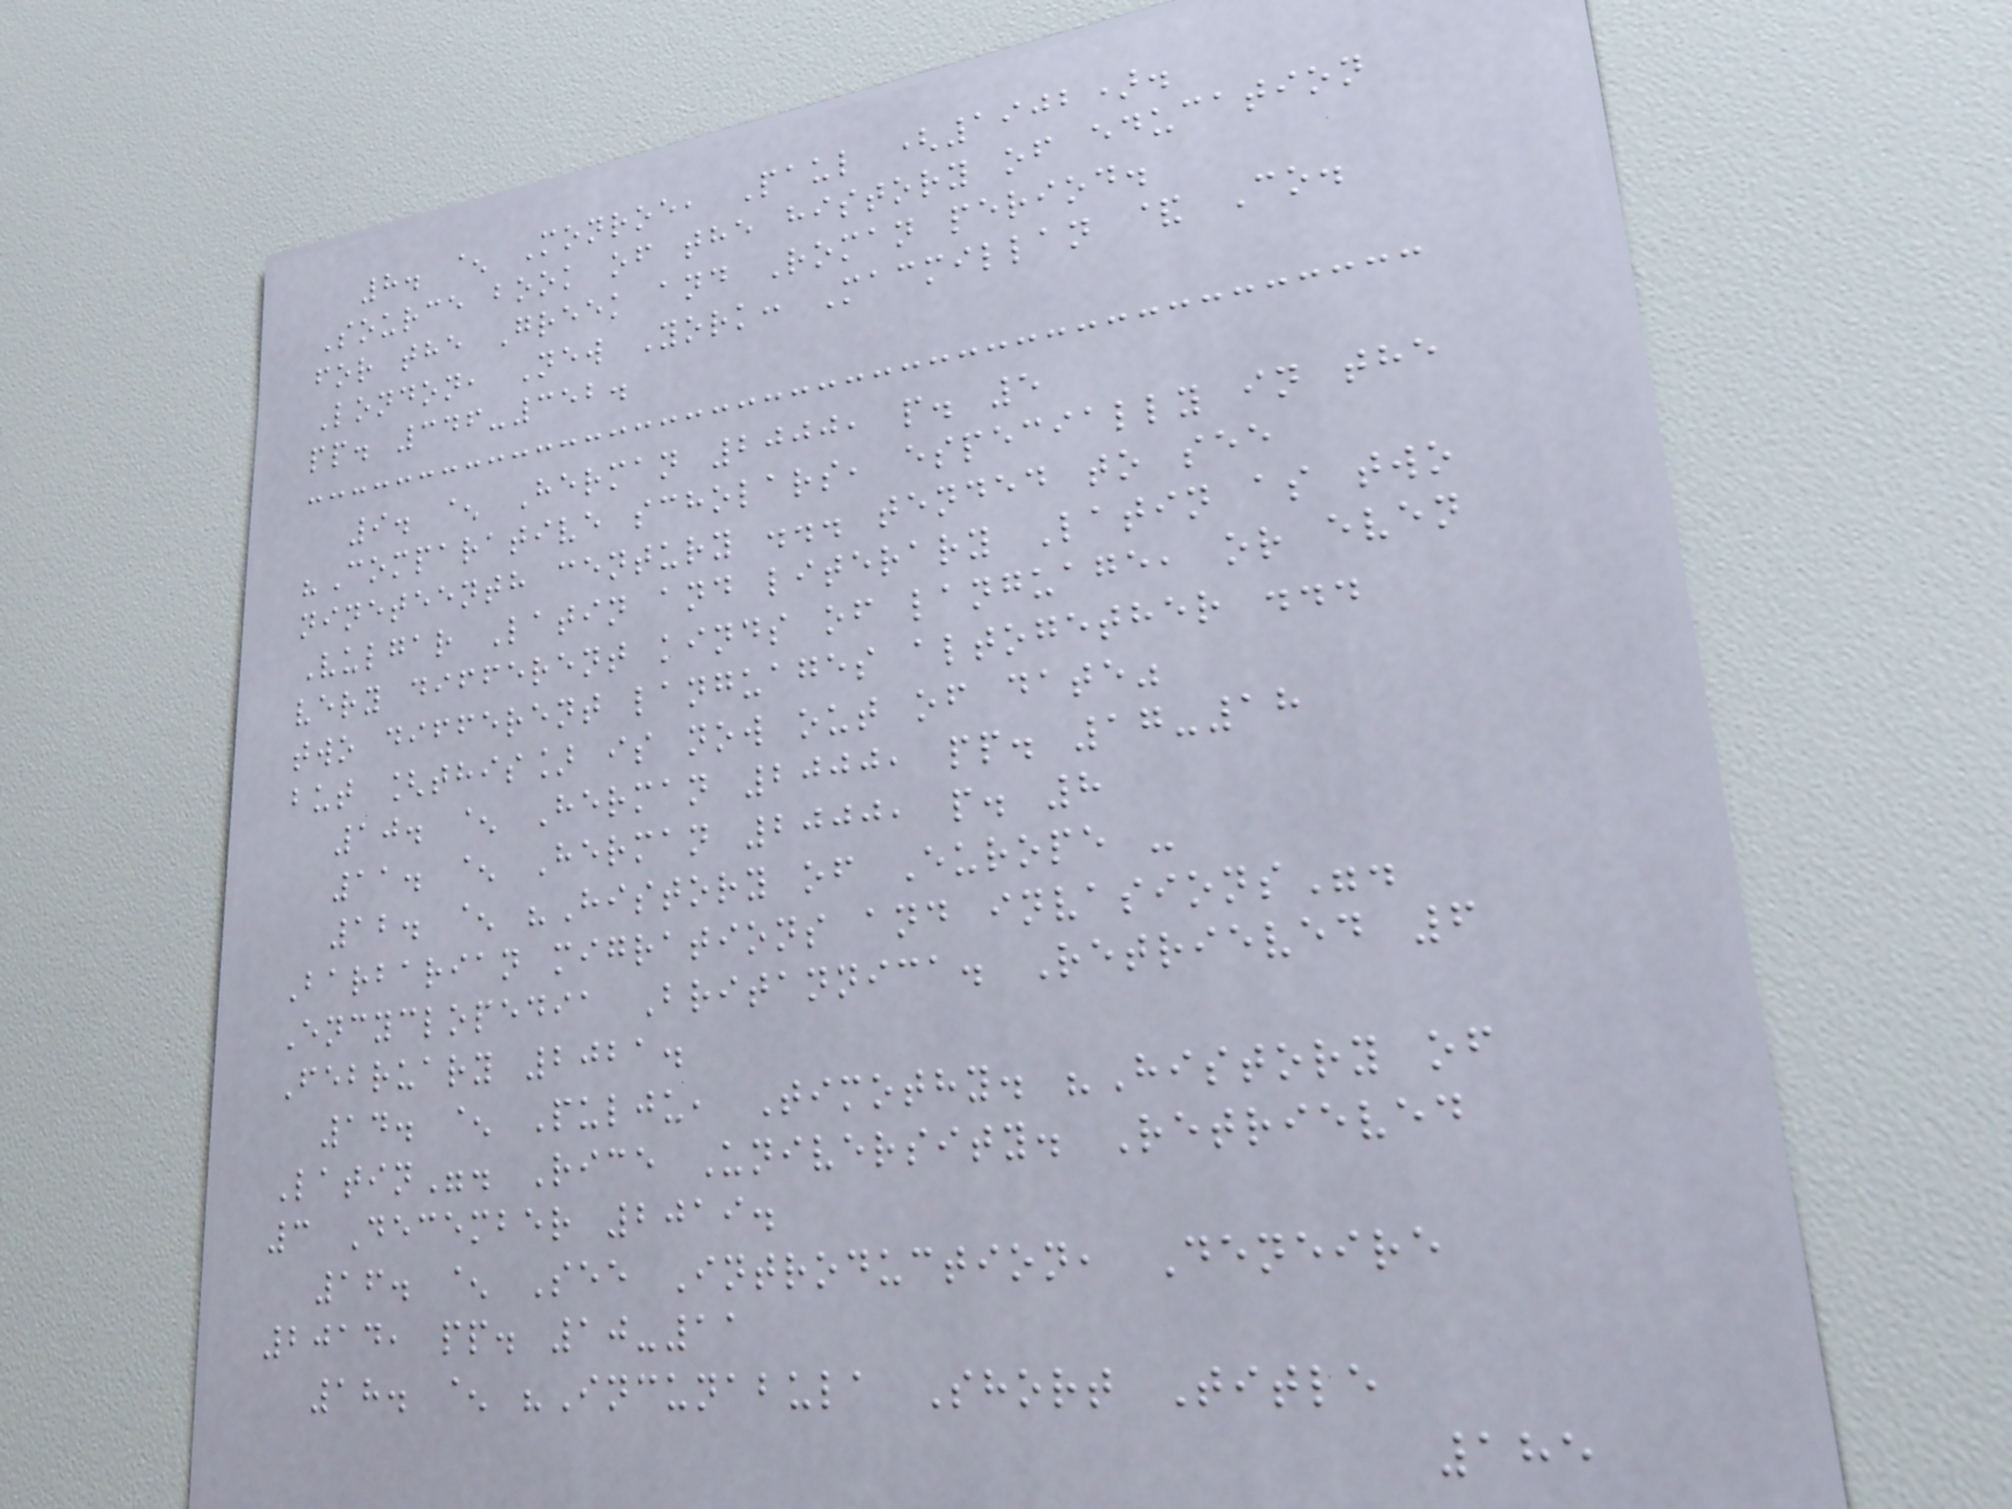8. ^ Monroe, Paul (1902).
Source book of the history of education
for the Greek and Roman period.
London, New York: Macmillan & Co.
pp. 346-352.
9. ^ Herman 2000, p. 5
"Comparative scholars, especially in the
nineteenth century ... tended to see
Vulgar Latin and literary Latin as two
very different kinds of language, or even
two different languages altogether ...
but [this] is now out of date"
10. ^ Herman 2000, pp. 17-18
11. ^ Herman 2000, p. 8
12. ^ "History of Europe -
Barbarian migrations and invasions".
Encyclopedia Britannica. Retrieved 6
February 2021.
14. ^ Pulju, Timothy. "History of
Latin". Rice University. Retrieved
3 December 2019.
16. ^ See Introduction, Deneire
2014, pp. 10-11
18. ^ "Incunabula Short Title
185
